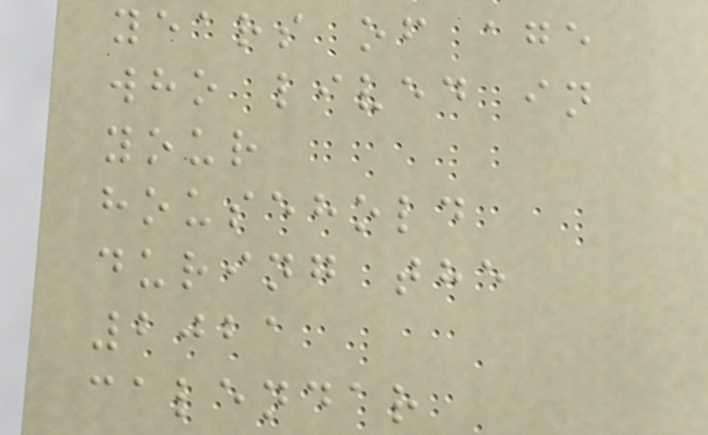years of age
who lived in
your
household
during the
2021
calendar
